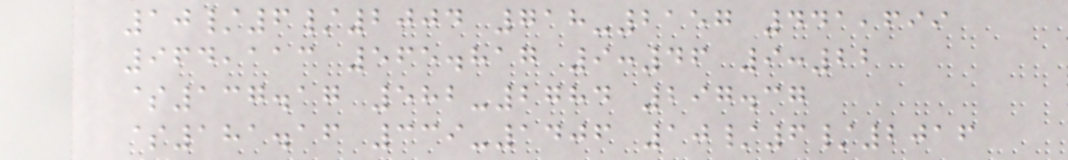10/6/2004 718-2157 441,699
964,113 565.817 9:46 9:22
$137.17 582-2784 297.37
$181.16 339-1406 10/6/2016
